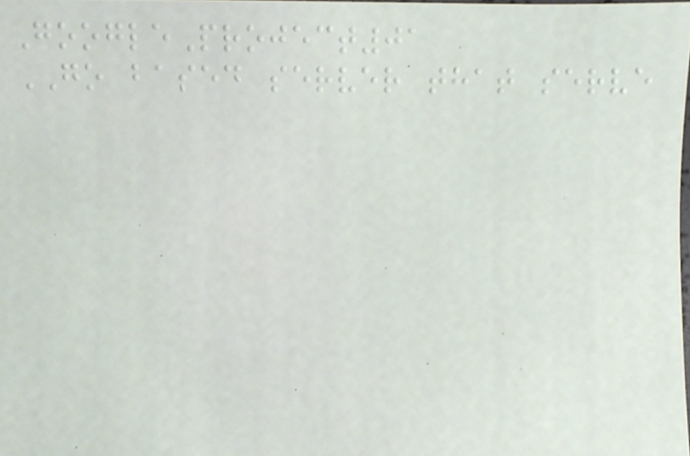GoogleProject01
GO based server that serve
